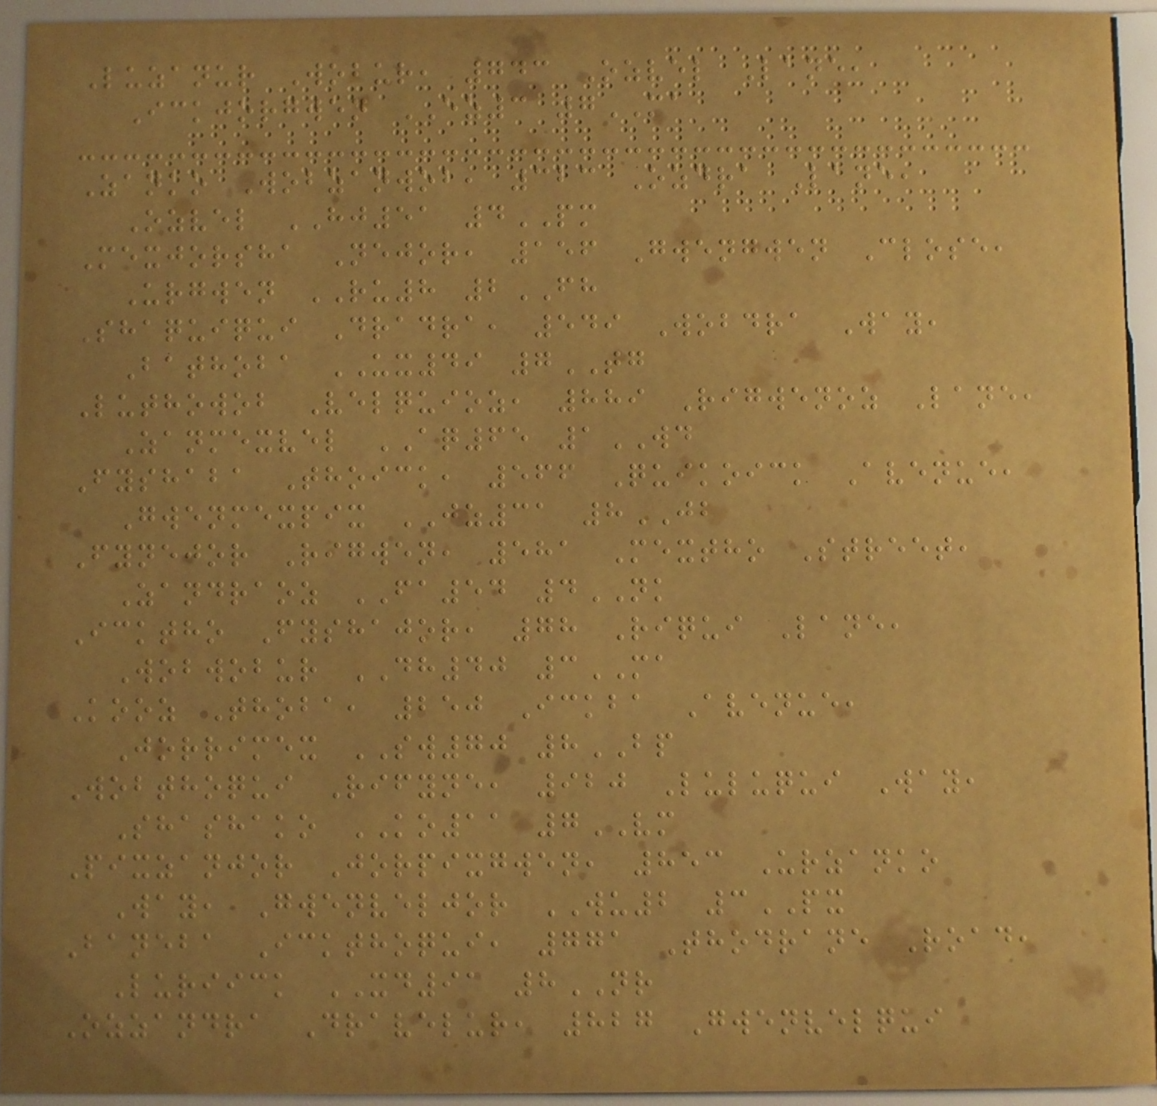Luzanur Wobur, 743 Ozvel Lane,
Ickjorgwen EZ3 7MA
Zanko Wobzanwob, 323 Ozdra Lane,
Ozvel HJ51 4PM
Mexjorsha Nejor, 156 Gwengwen Close,
Urgwen RU8 2FH
Shaquiqui Dradra, 549 Wobdra Way,
Bathoba UX49 7TG
Luthowob Velquioz, 889 Rigwenoz Lane,
Zanmexvel AQ65 1WD
Fyshaba Thoick, 566 Quikoick Avenue,
Gwenmexpix JZ31 8JB
Fynejor Rigwen, 581 Mextho Street,
Zandraoz FA54 4NK
Icktho Fyshajor, 78 Riqui Lane,
Wobwobur DH40 3MA
Kooz Thoba, 250 Ickba Avenue,
Jorrimex SW70 8BP
Wobthoqui Rifyne, 920 Luluqui Way,
Shashako KO11 7VM
Pixzanjor Jorpixgwen, 853 Urzanko
Way, Gwenveljor WU2 3PX
Baneba Ickthoqui, 771 Thodrane Road,
Luriick XD91 8NR
Ozzandra Dravelur, 827 Gwenvelqui
